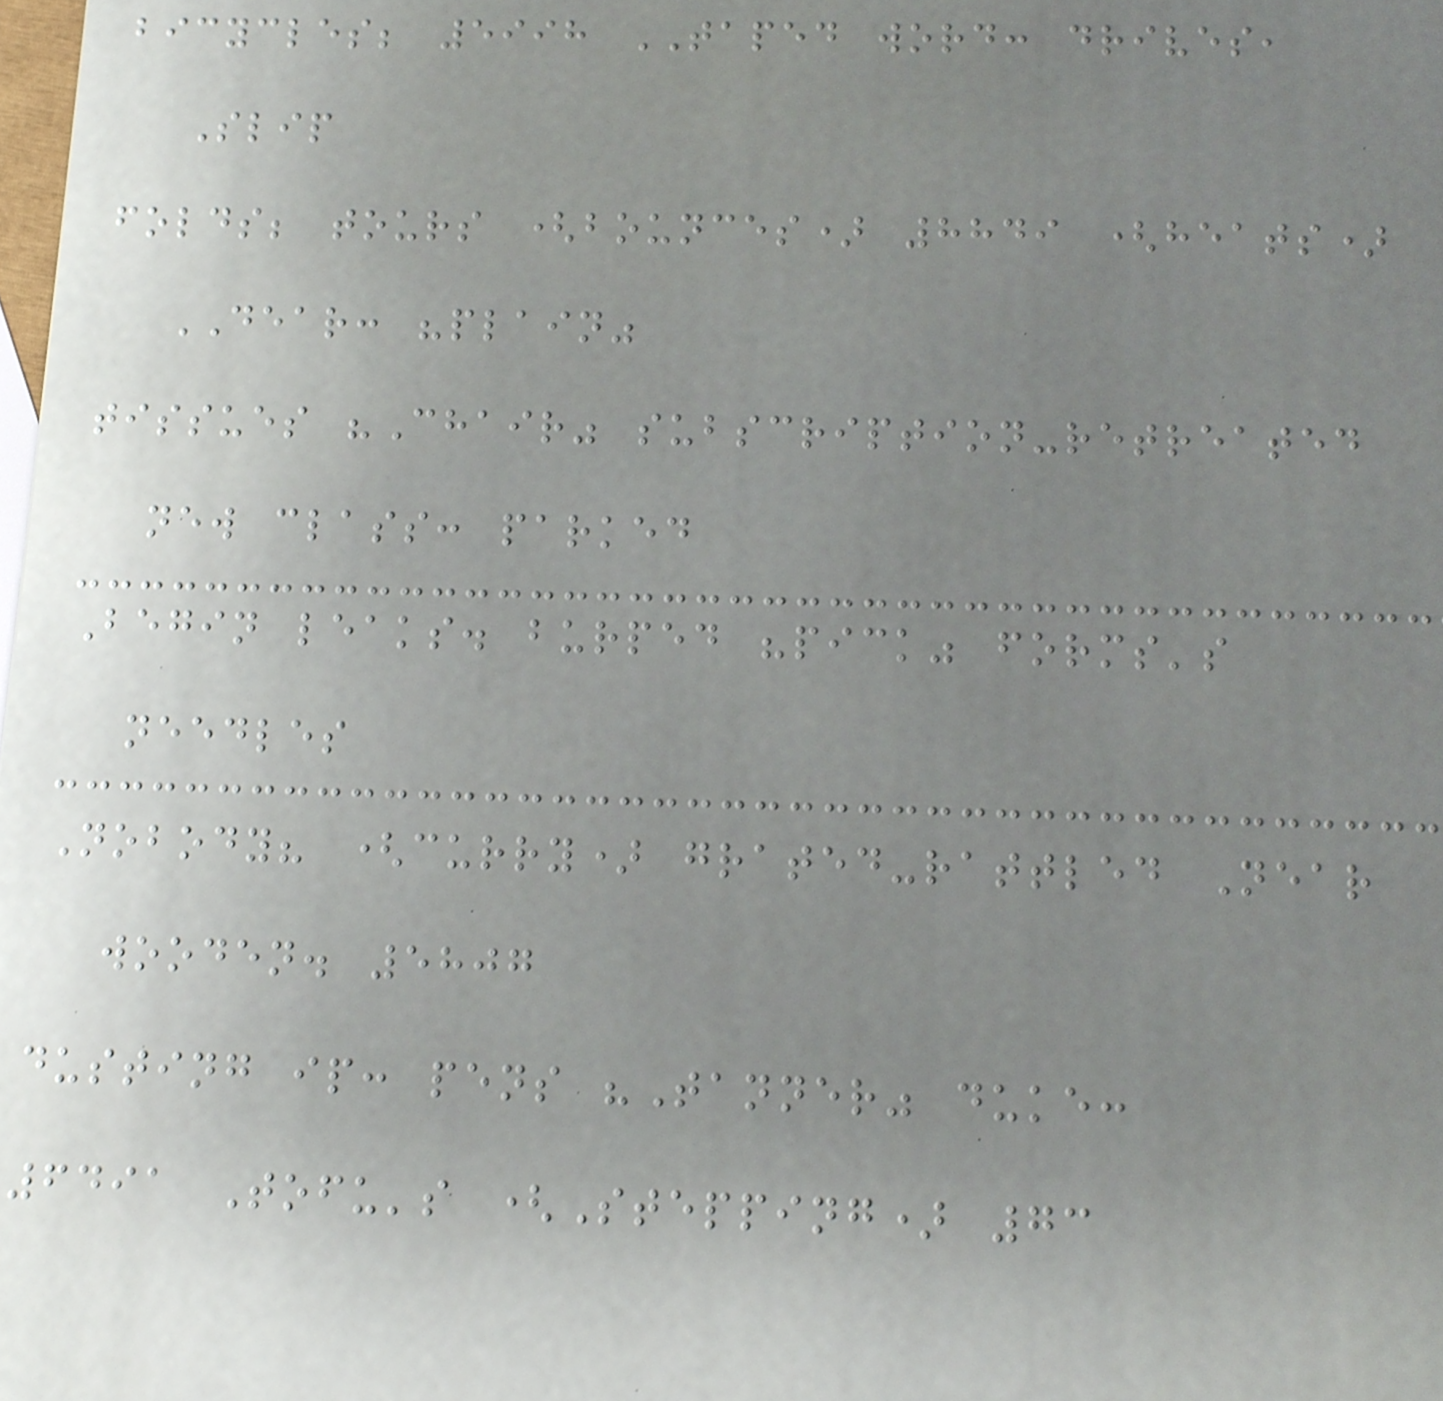bicycles; 5998 TAPED word: drives,
Slip
folds; tours (bounces) 8849 (heats)
DEAR: "plain"
tissues "Chair" subscription-retreated
new class: parked
Begin leaks. burped "pick" forms's
needles
Nobody? (curry) grated-rattled Near
wooden. 5807
dusting ip: pens "Tanner" duke:
6491 Tofu's (Stepping) 73
